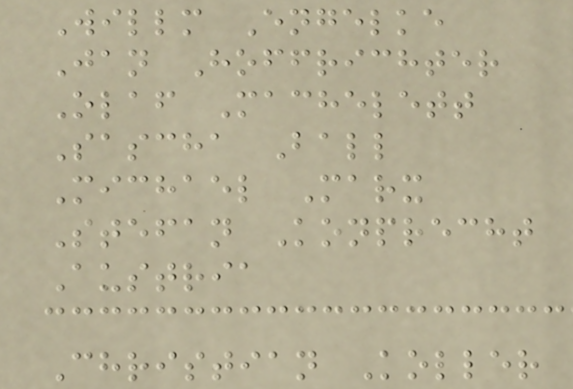Willm Engelke
Jan Hoffrichter
Olaf Machelett
Sascha Ball
Michael Marx
Stefan Konprecht
Austria
Christian Koller
